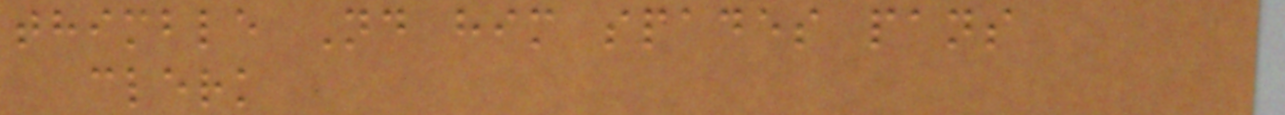thimble Nd him spades pans
clerk
